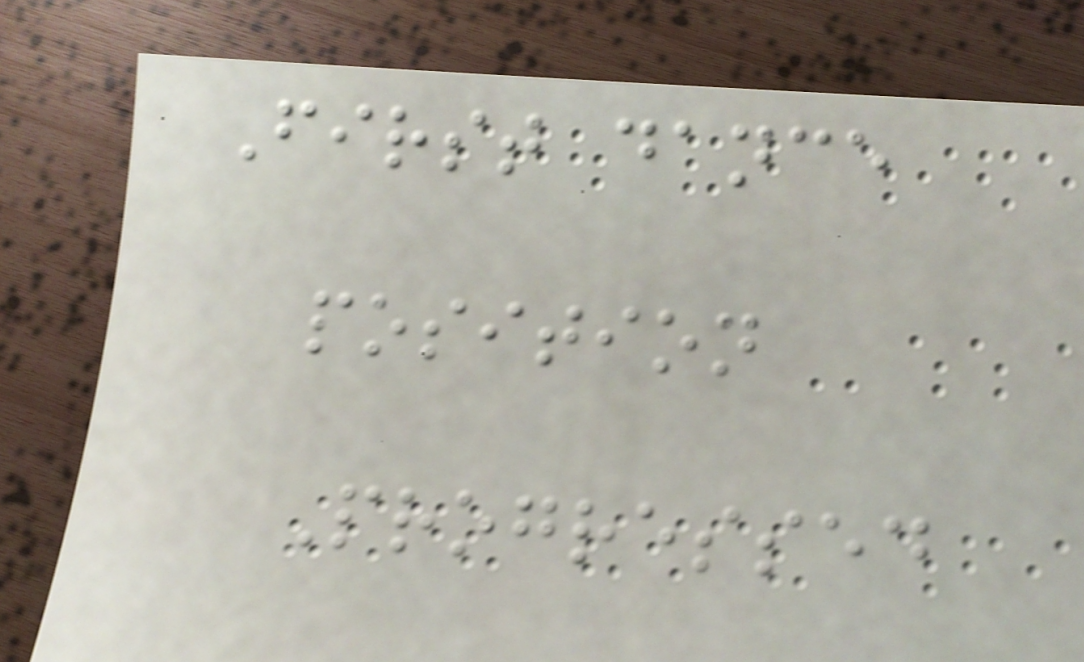First dance
position
Progressed
